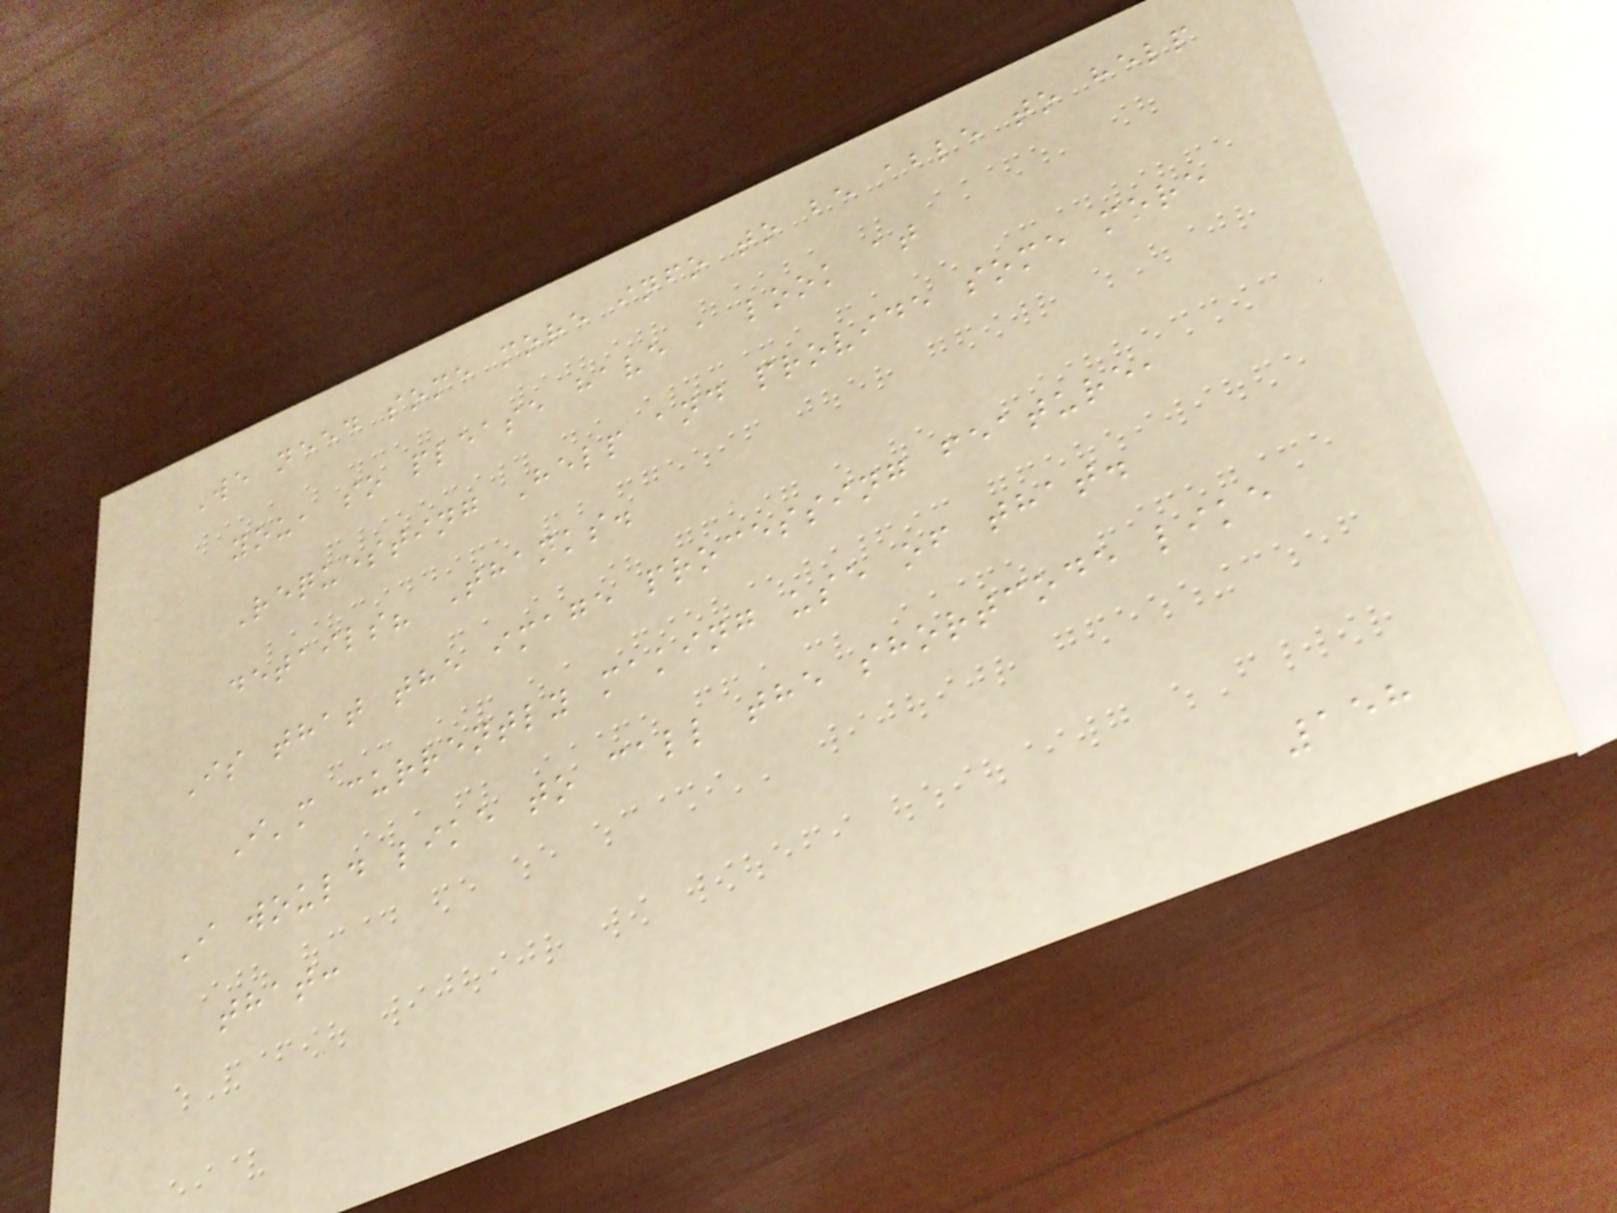We need some more info to be able to help
you, so please have a look at
Requesting Help and provide some more
details? Thanks.
Is that the image processing feature,
I'm currently making use of that.
I would like to call the shortcode like
that:
158
